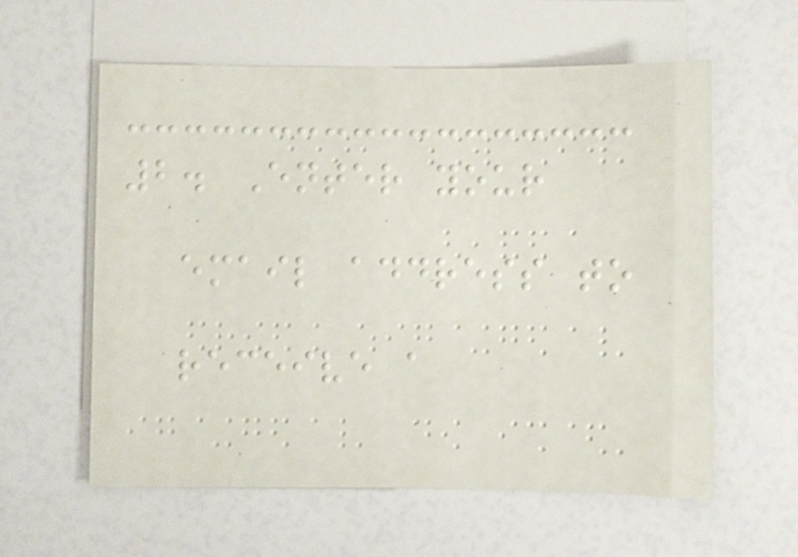2. Enter your
email address to
receive a
